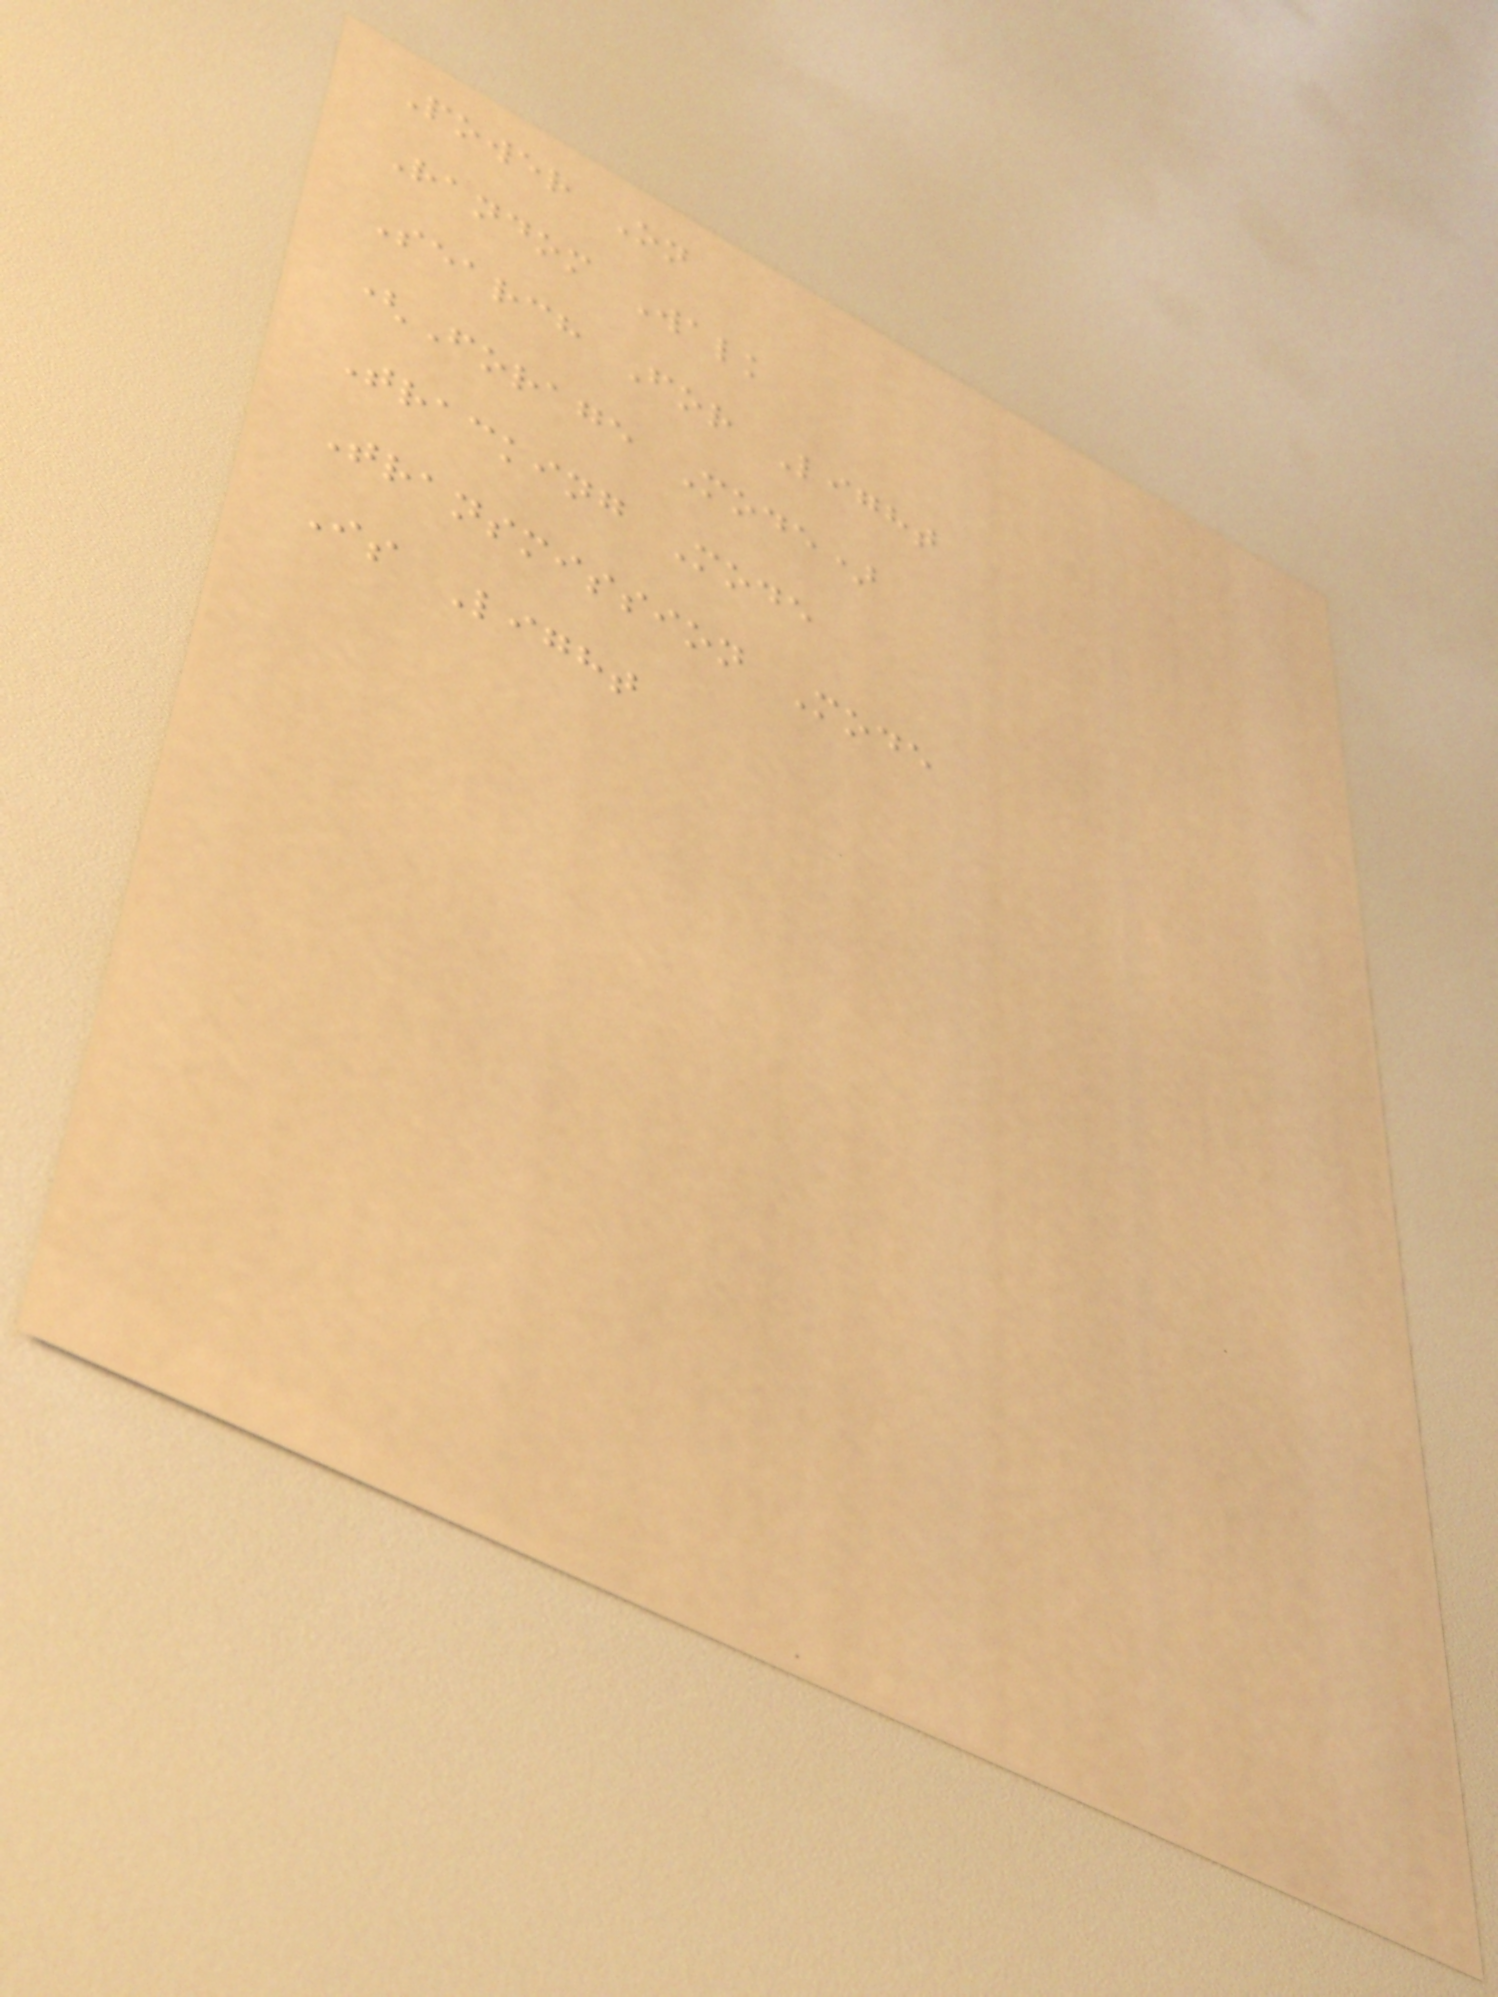Power On
Random Walk
Search For Light
(Forage Mode)
Tracking Mode
Transmission Mode
Is Light
